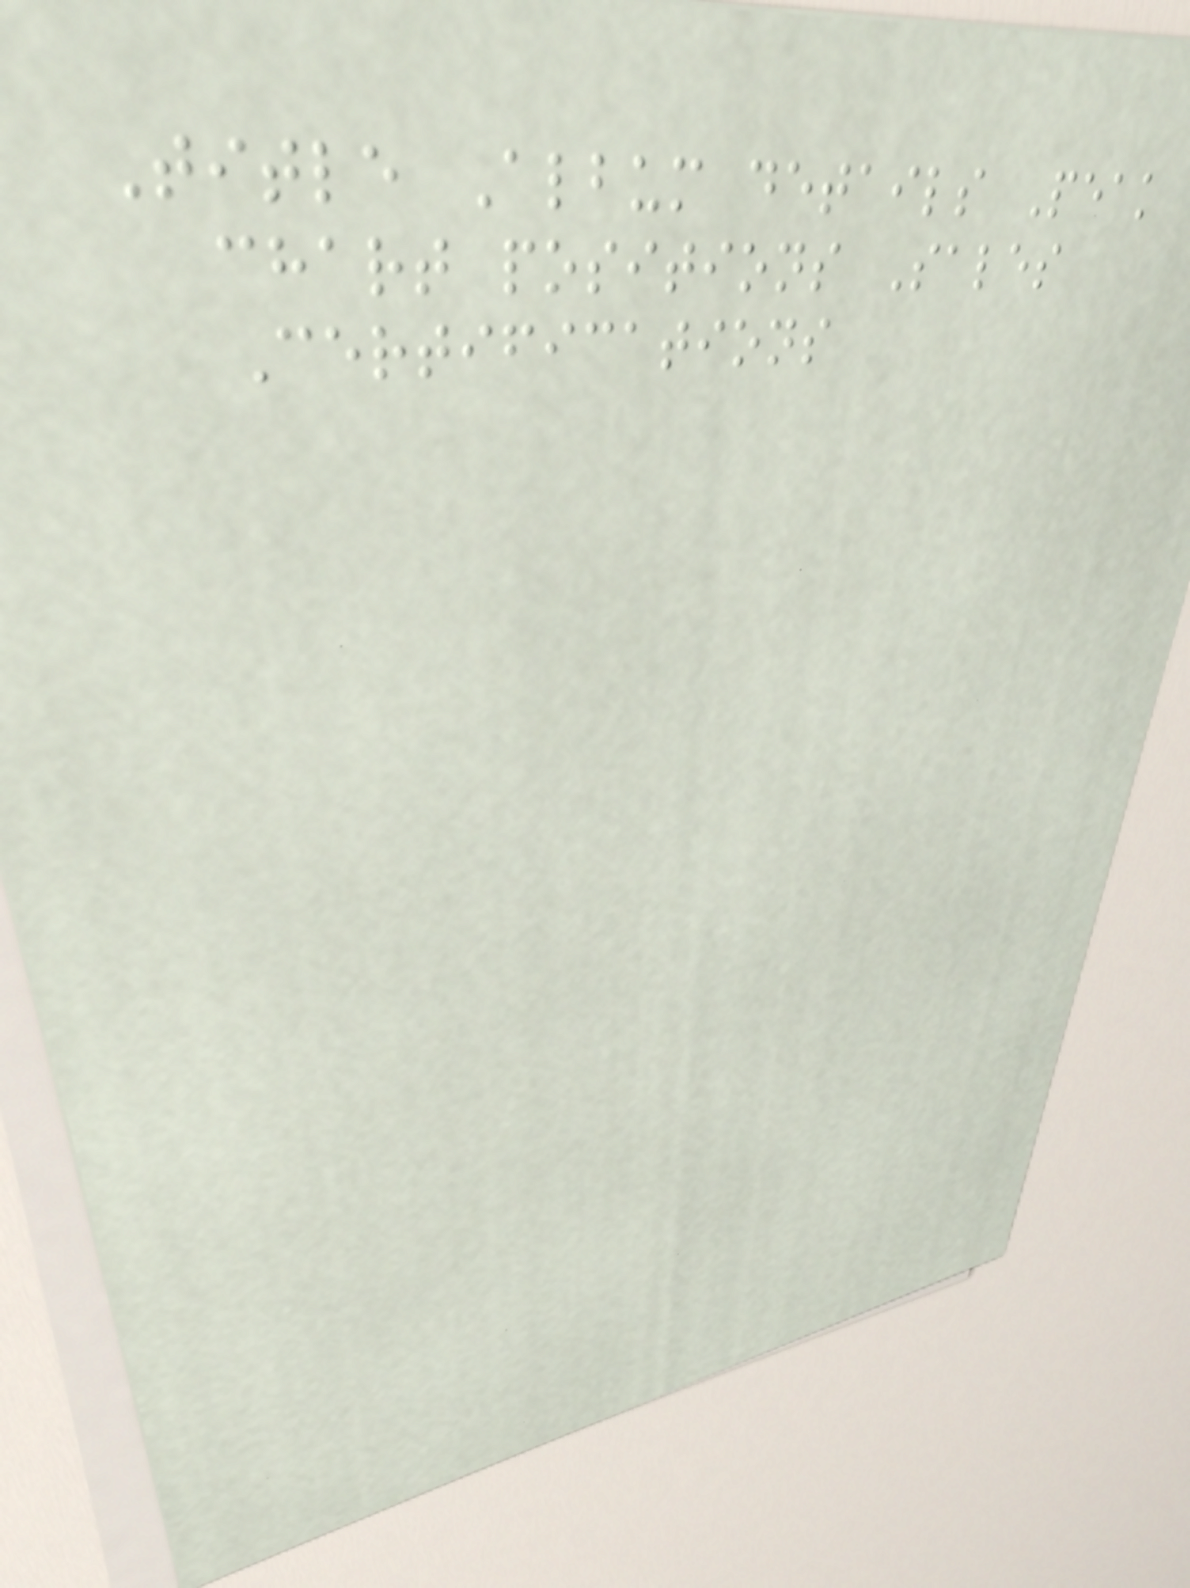Title Album details Peak
chart positions Sales
Certifications
